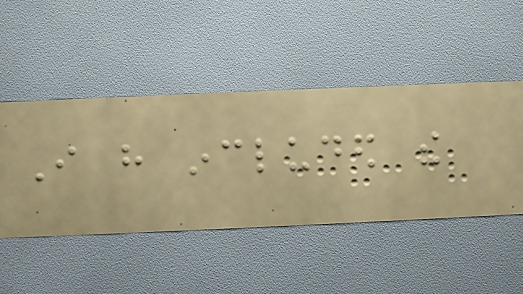I have included the
